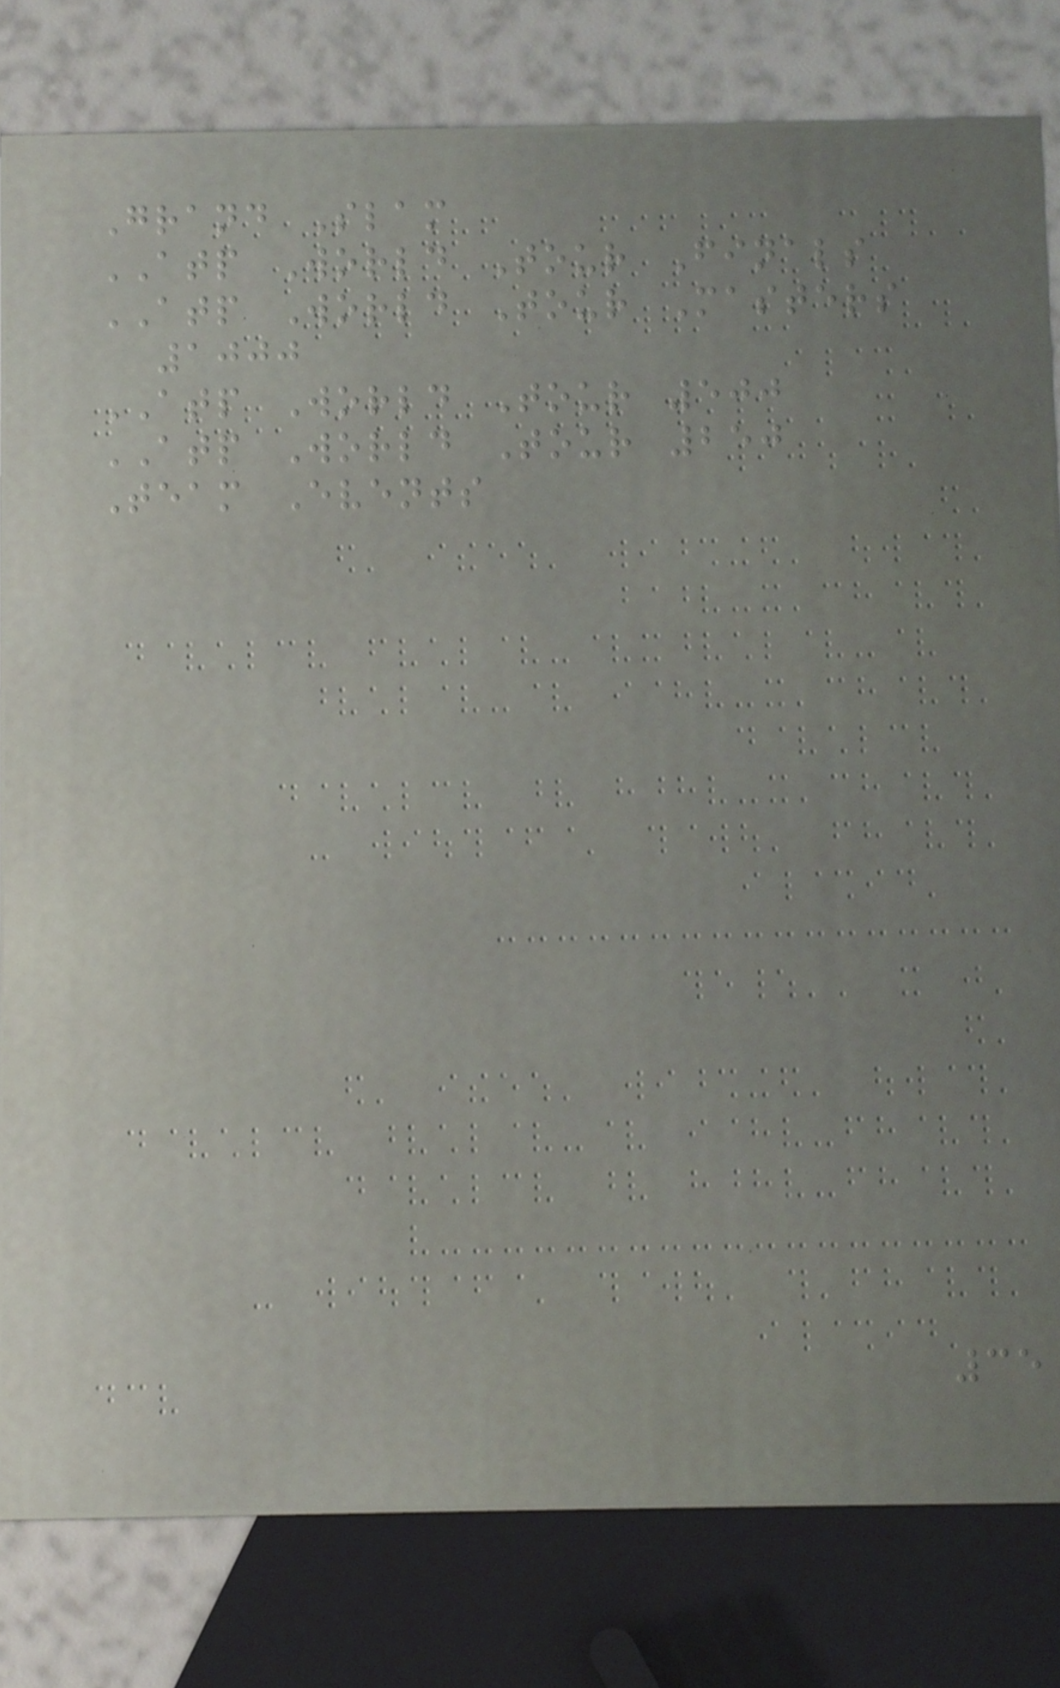Grand Slam
ATP World Tour Finals
ATP World Tour Masters
1000
ATP World Tour 500
ATP World Tour 250
Team Events
35
